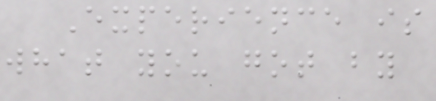Experience is
what you got by
